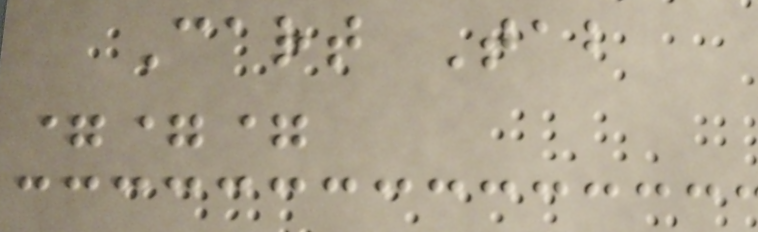Cart Tab
===
